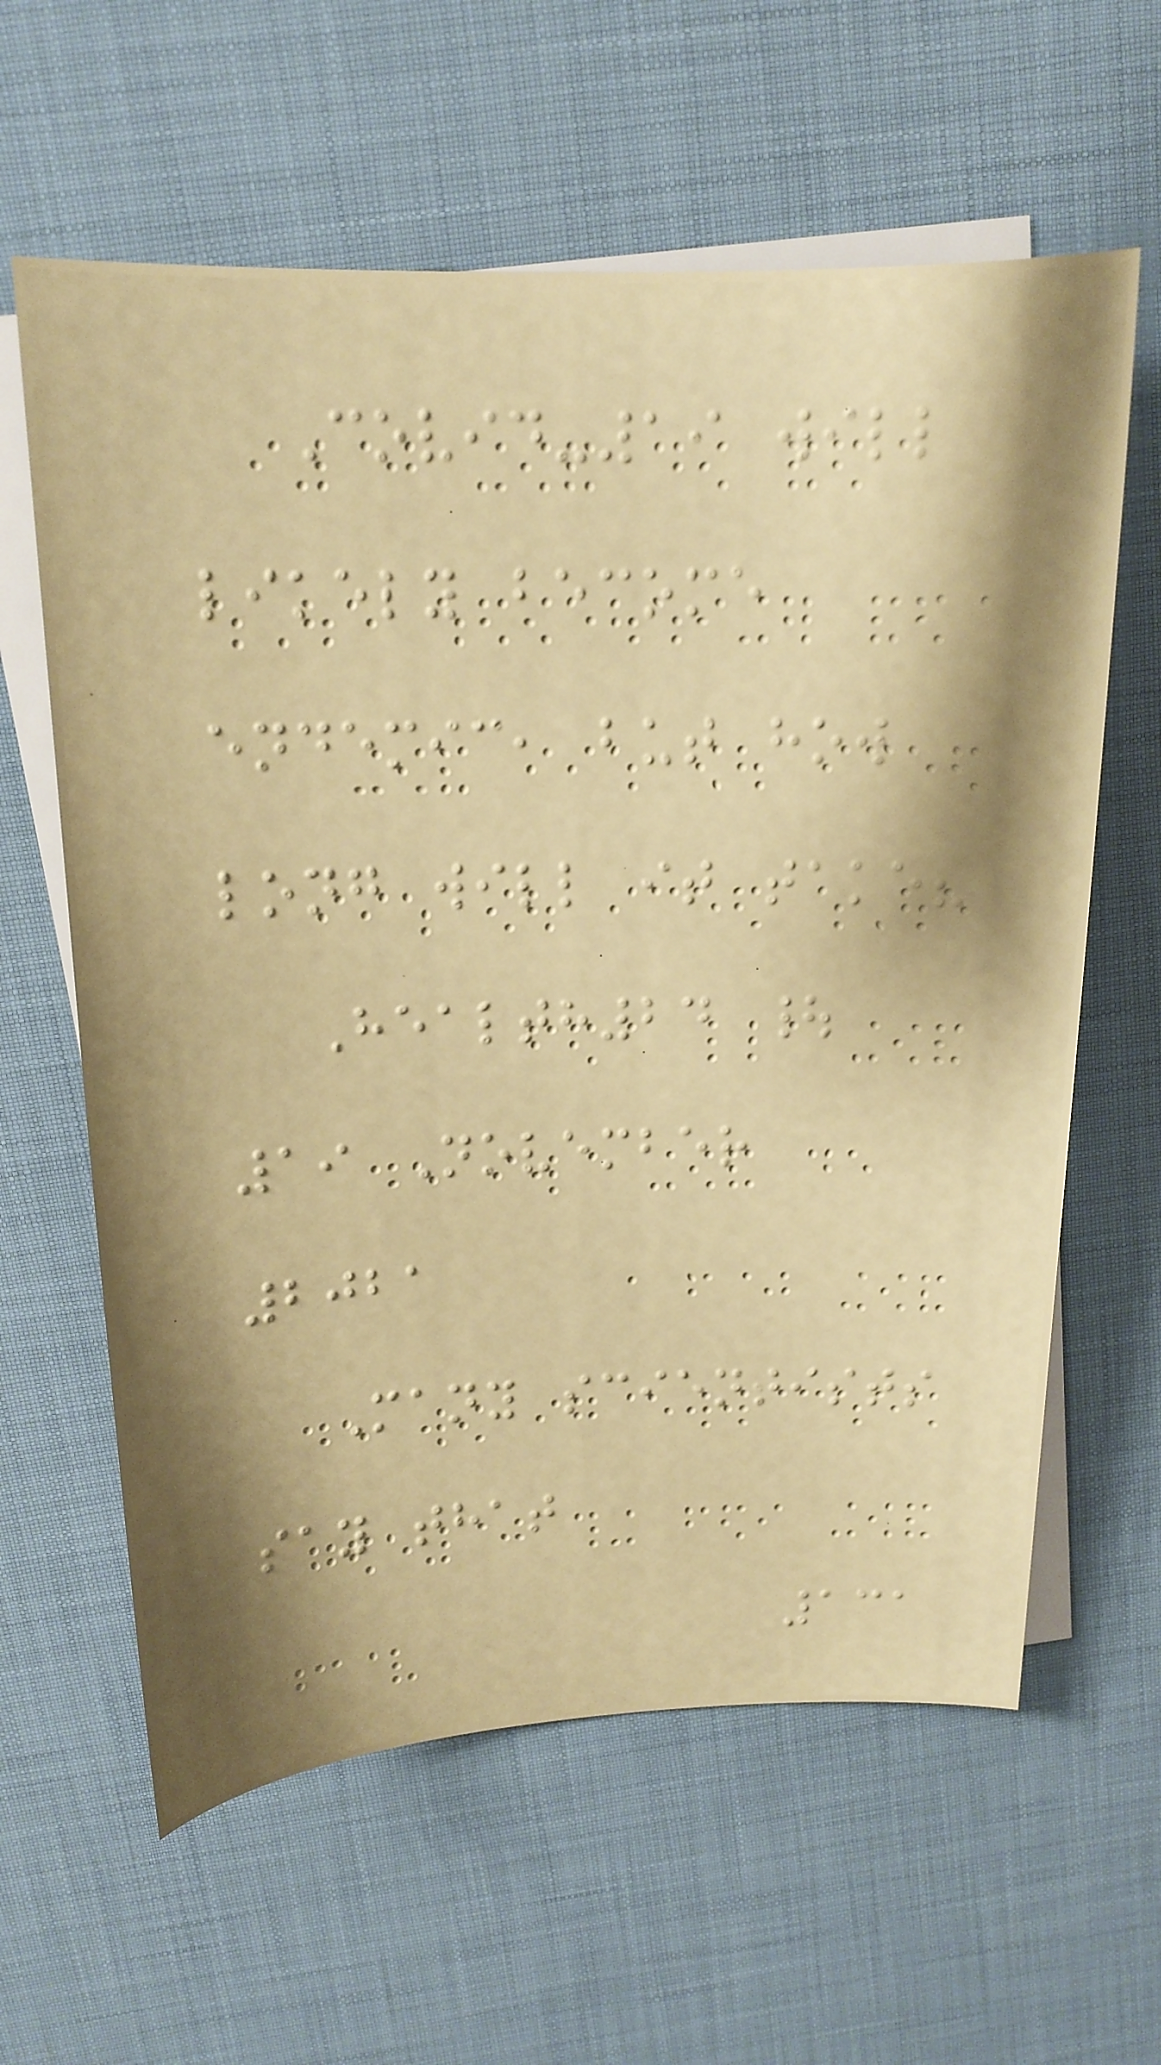Covid-19 will
likely become
endemic, but how
long will it take?
Health24 |
19 November
2021
Many scientists
say that
131
